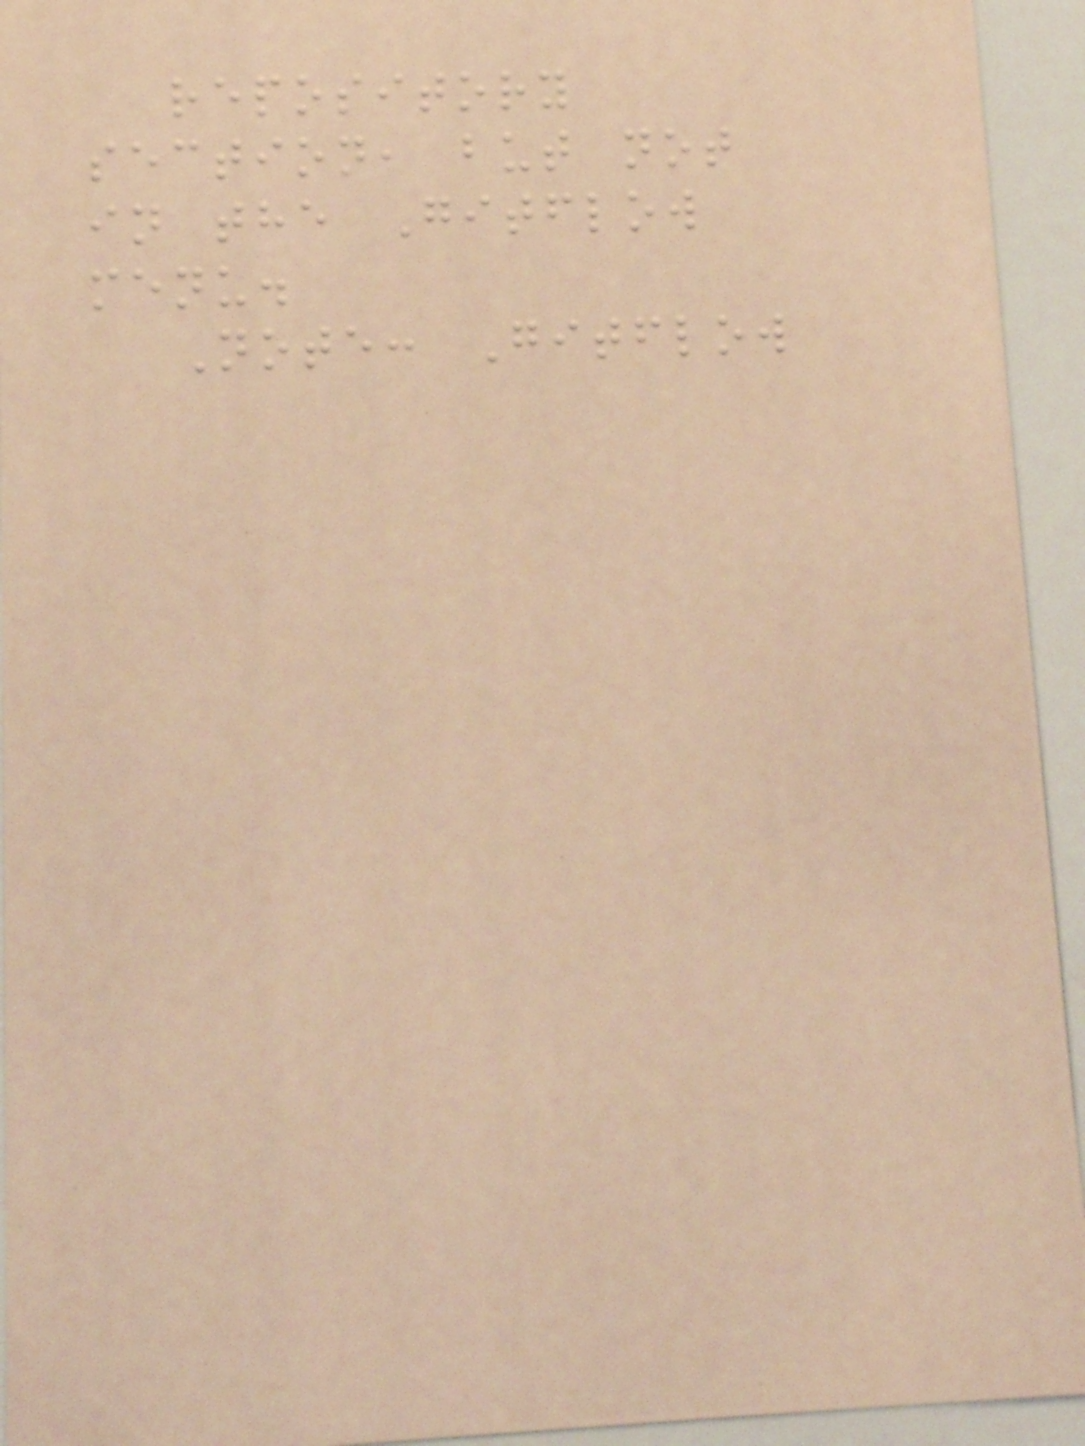repository
section, but not
in the Gitflow
menu.
Note: Gitflow
